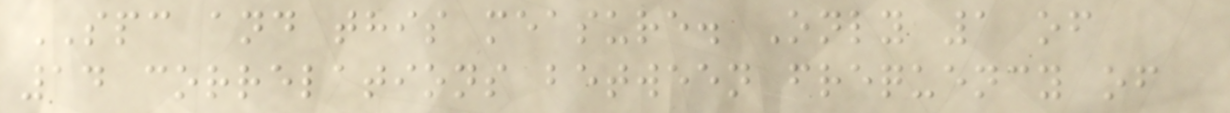SPC and this measure. Only 1 of
14 correlations between frequency of
